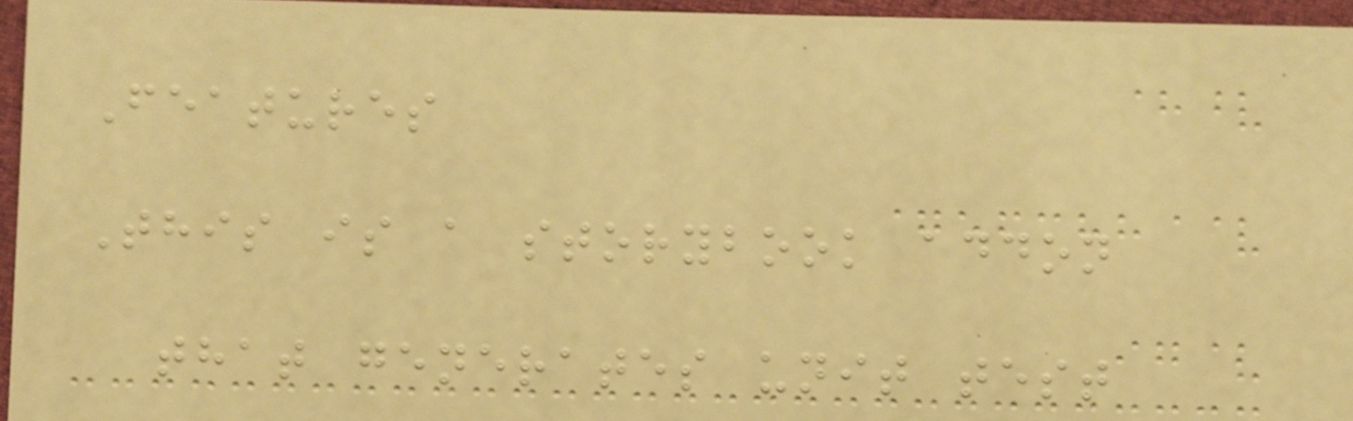Features
This is a storybook addon
that generates unit test
